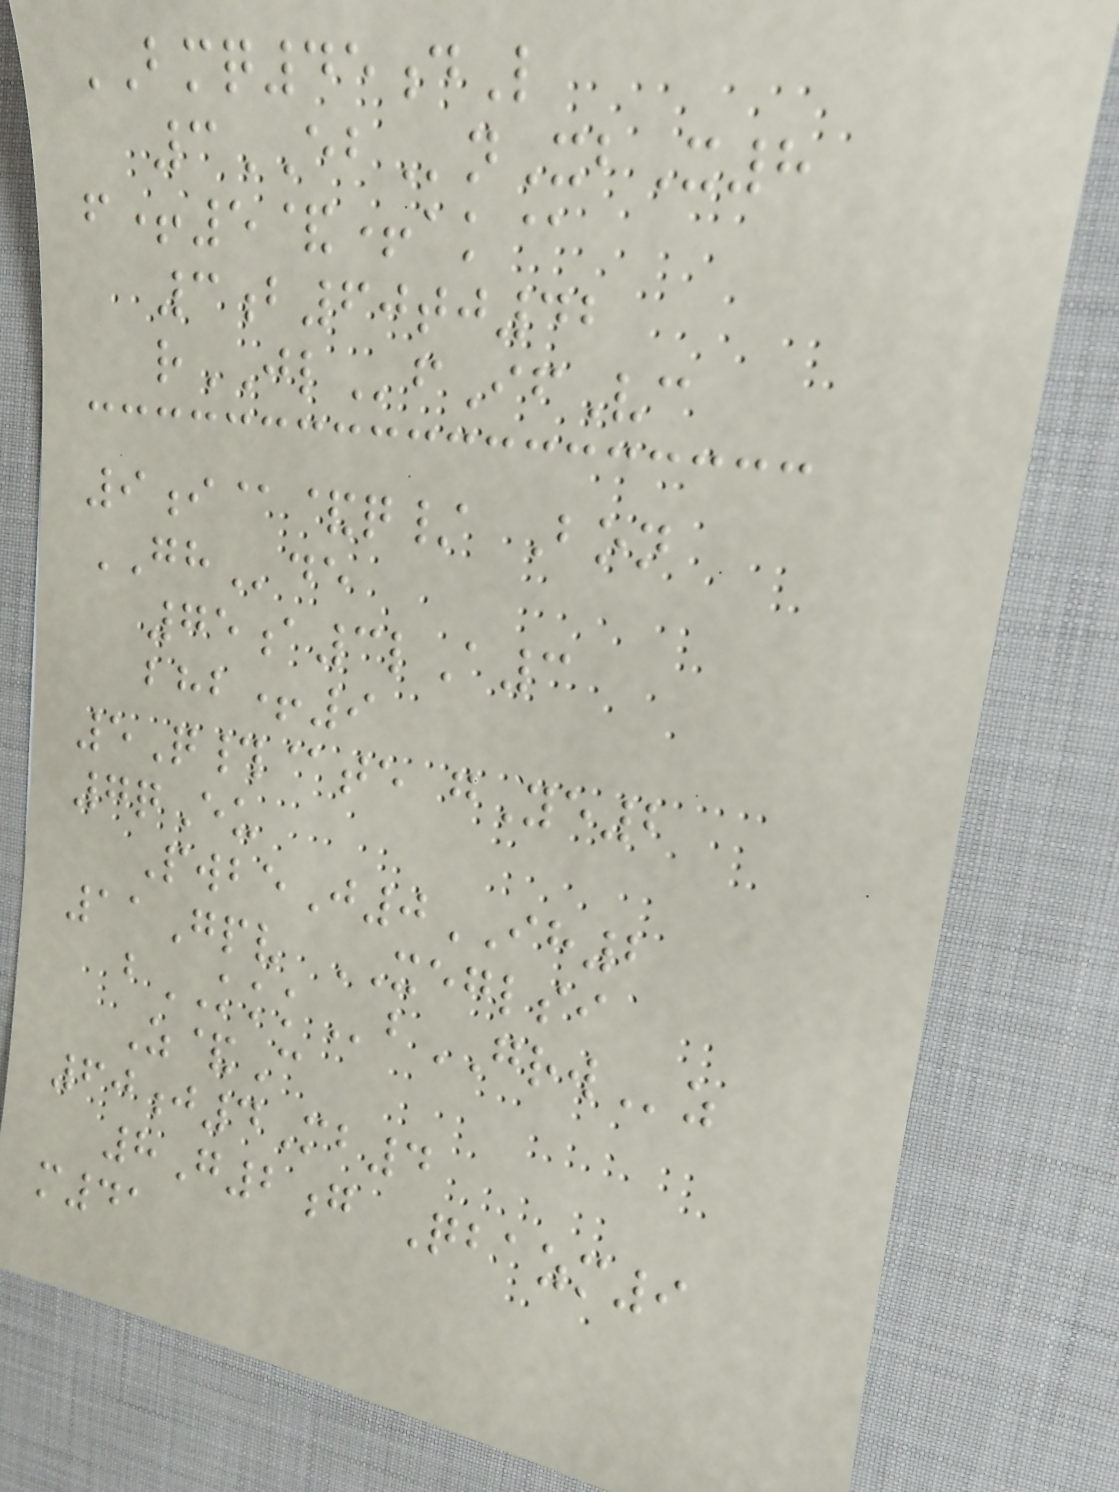BMQ45dL
3EBnXbX8
f+5&+ak@
3b60tj42
rJLfIfVc
9i@&q/ Bon
GHde
75a3lA3
bhb+9
5Q#@te gYe2
7qEu
PwbeJ0IH2
11Gpv XEGLSI
bKKKbGRWz
Z&C
60j4Mb4
8G2g Qbazm9
m41
